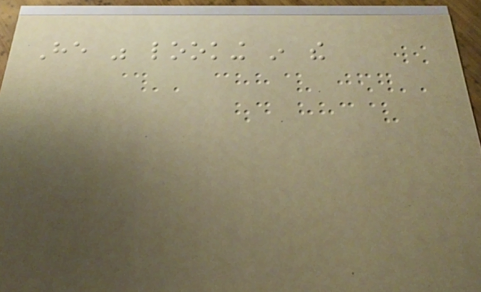He was looking in the
